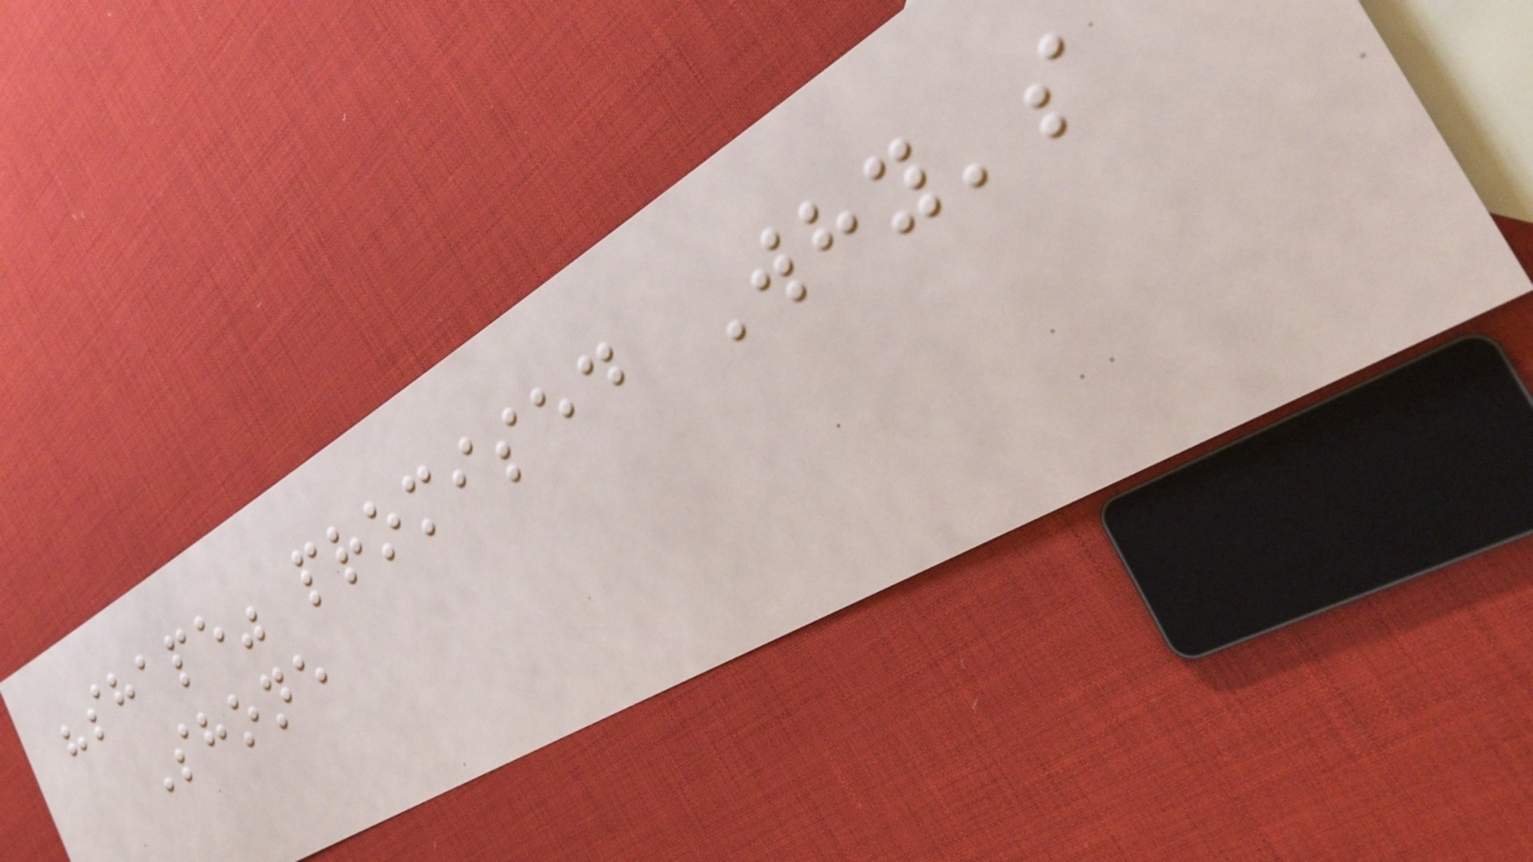"shape" promised Why's
Shone
